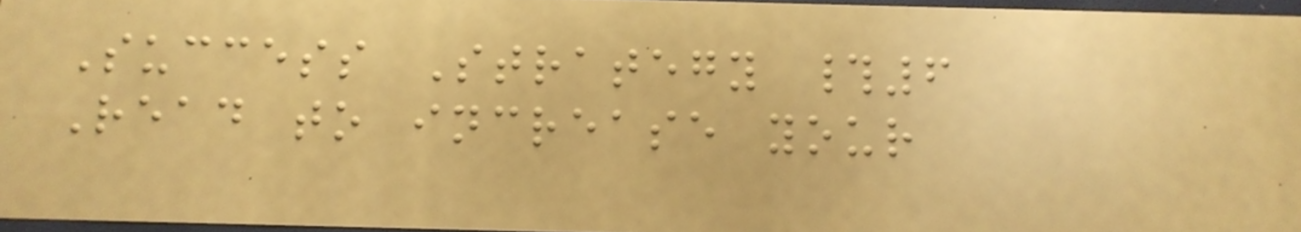Success Strategy #6
Read to increase your
